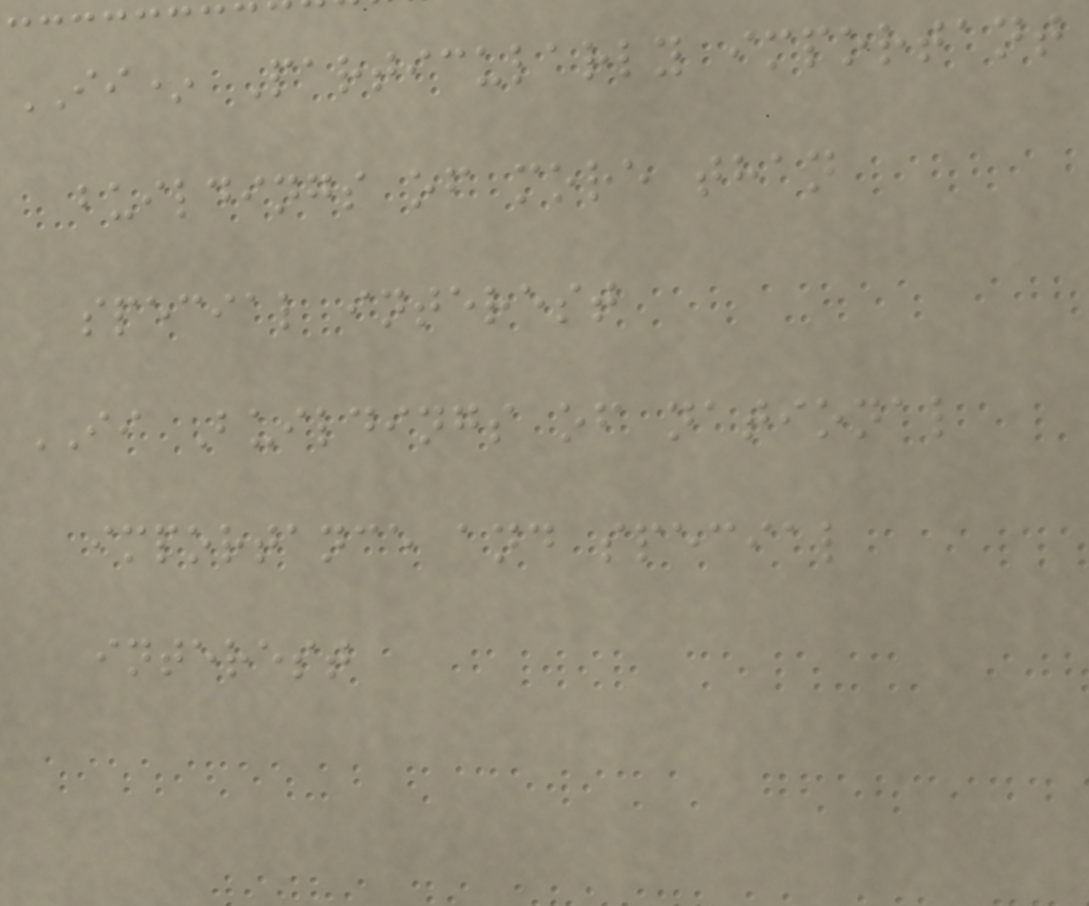II* Particularly important
buildings of more than
special interest
II Buildings of national
importance and special
interest
